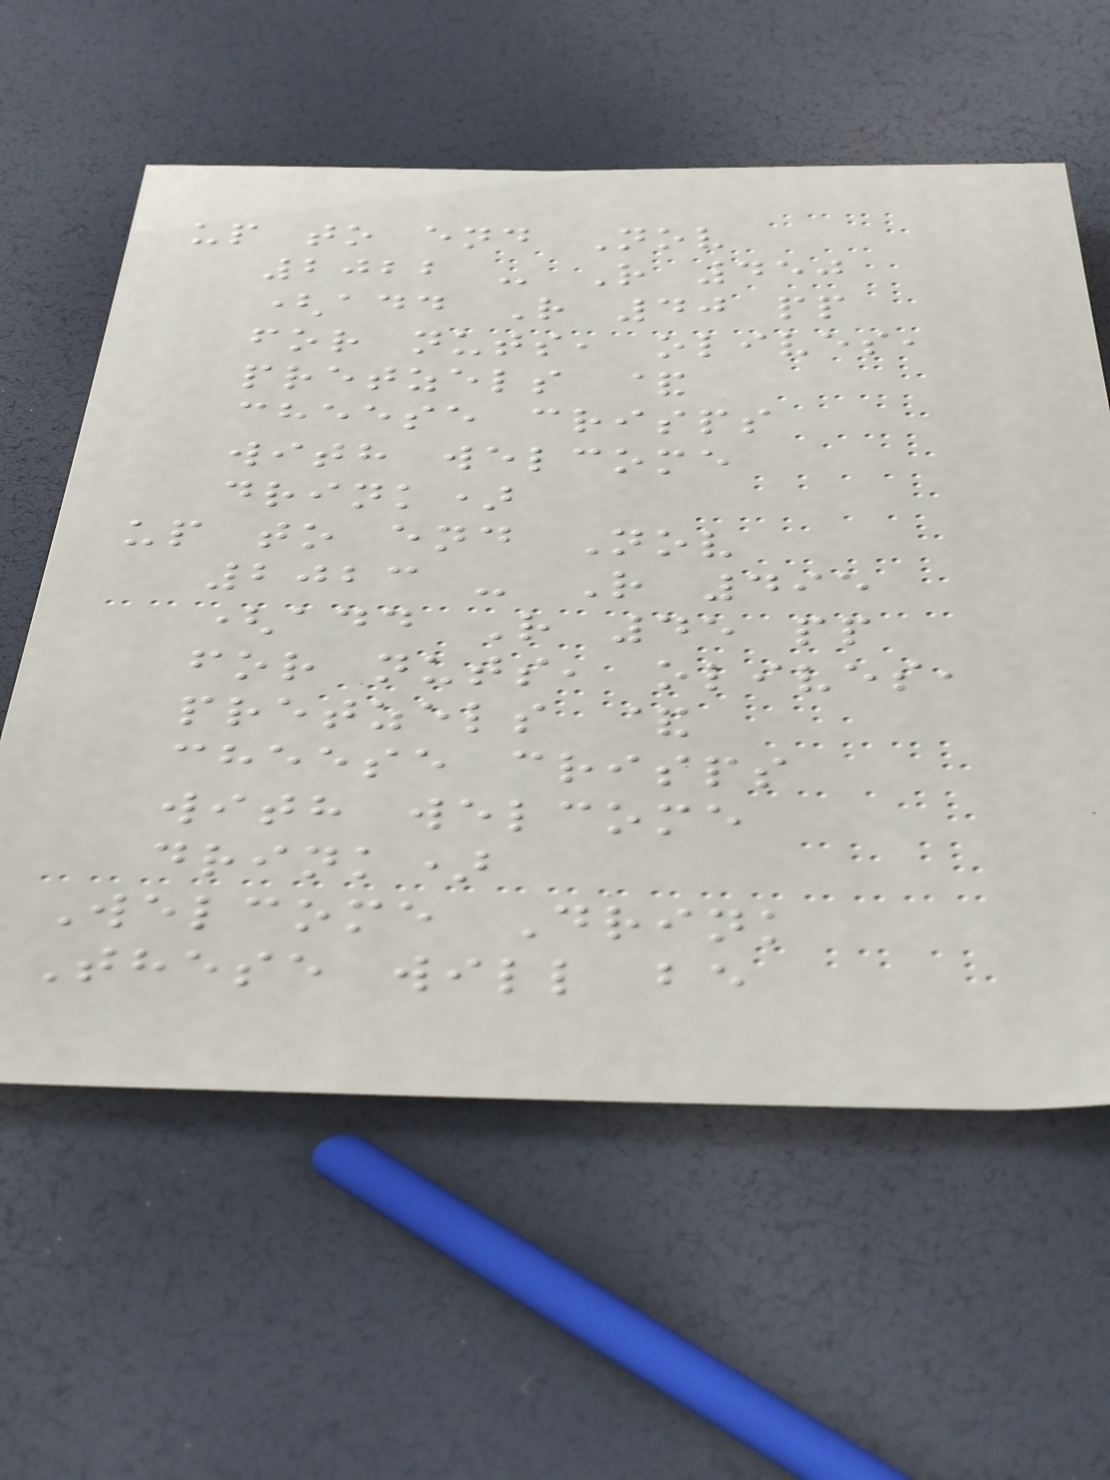up to end Nov
2022 - R 450
(add R 40 pp
for nuts, olives,
pretzels &
cheese crisps
with welcome
drink)
up to end Nov
2023 - R 495
(add R 45 pp
for nuts, olives,
pretzels &
cheese crisps
with welcome
drink)
Welcome Drink
These will be
